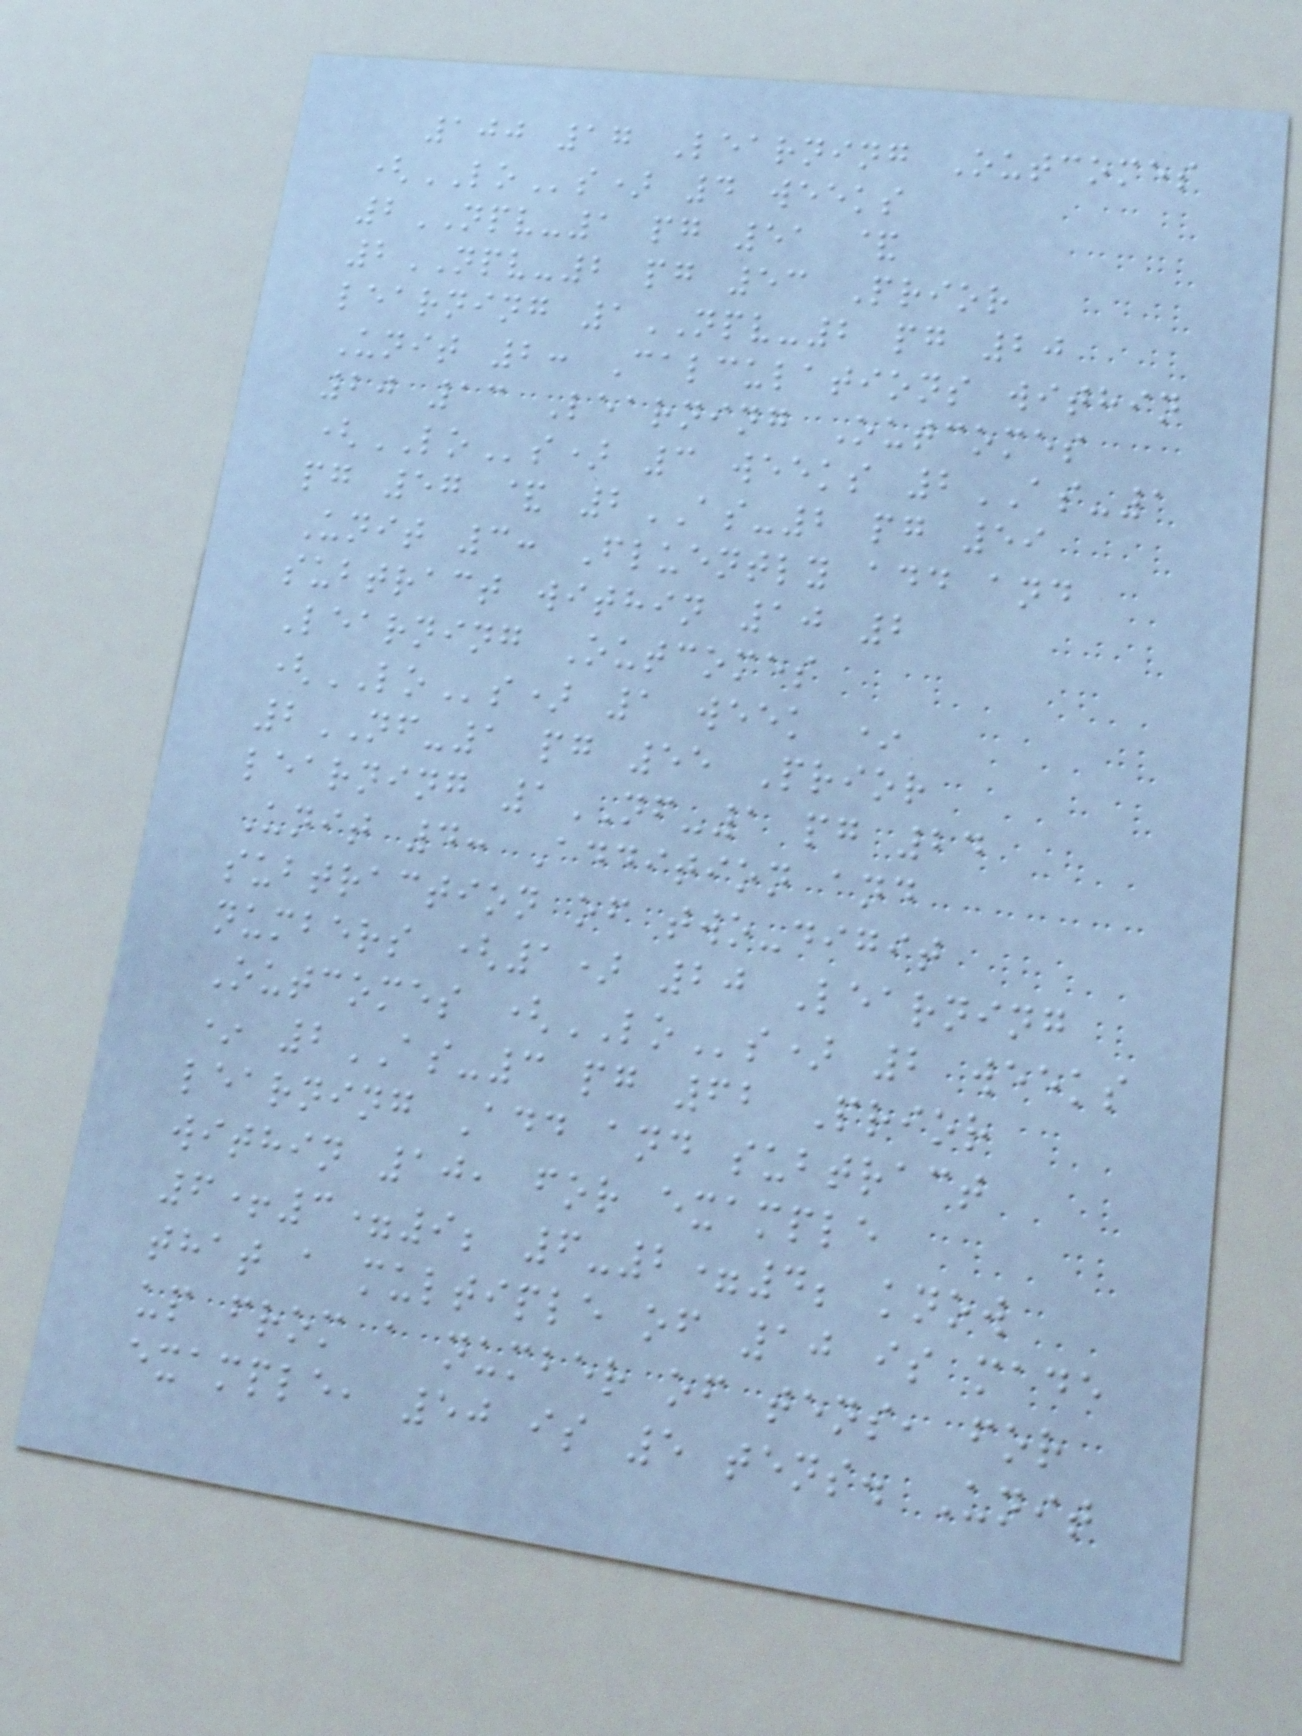100 17 Learning Outcomes
(LOs) 4 weeks
2NPV-1 pg 51 &
2NPV-2 pg 53 Prior
learning 1NPV-2 pg 20
Unit 2: Calculations within
20 13 Learning Outcomes
(LOs) 3 weeks 2AS-1
pg 57 & 2AS-2 pg 59
Unit 3: Fluently add and
subtract within 10 2
Learning Outcomes
(LOs) 1 week *
2NF-1 pg 55 Prior
learning 1NF-1 pg 24
Unit 4: Addition and
subtraction of two-digit
numbers (1) 20 Learning
Outcomes (LOs) 2 weeks
* 2AS-3 pg 62 Prior
learning Add and subtract
within 10, for example
6+3=9; 6-2=4; know
that a multiple of 10 is made
up from a number of tens, for
example, 50 is 5 tens. Unit
